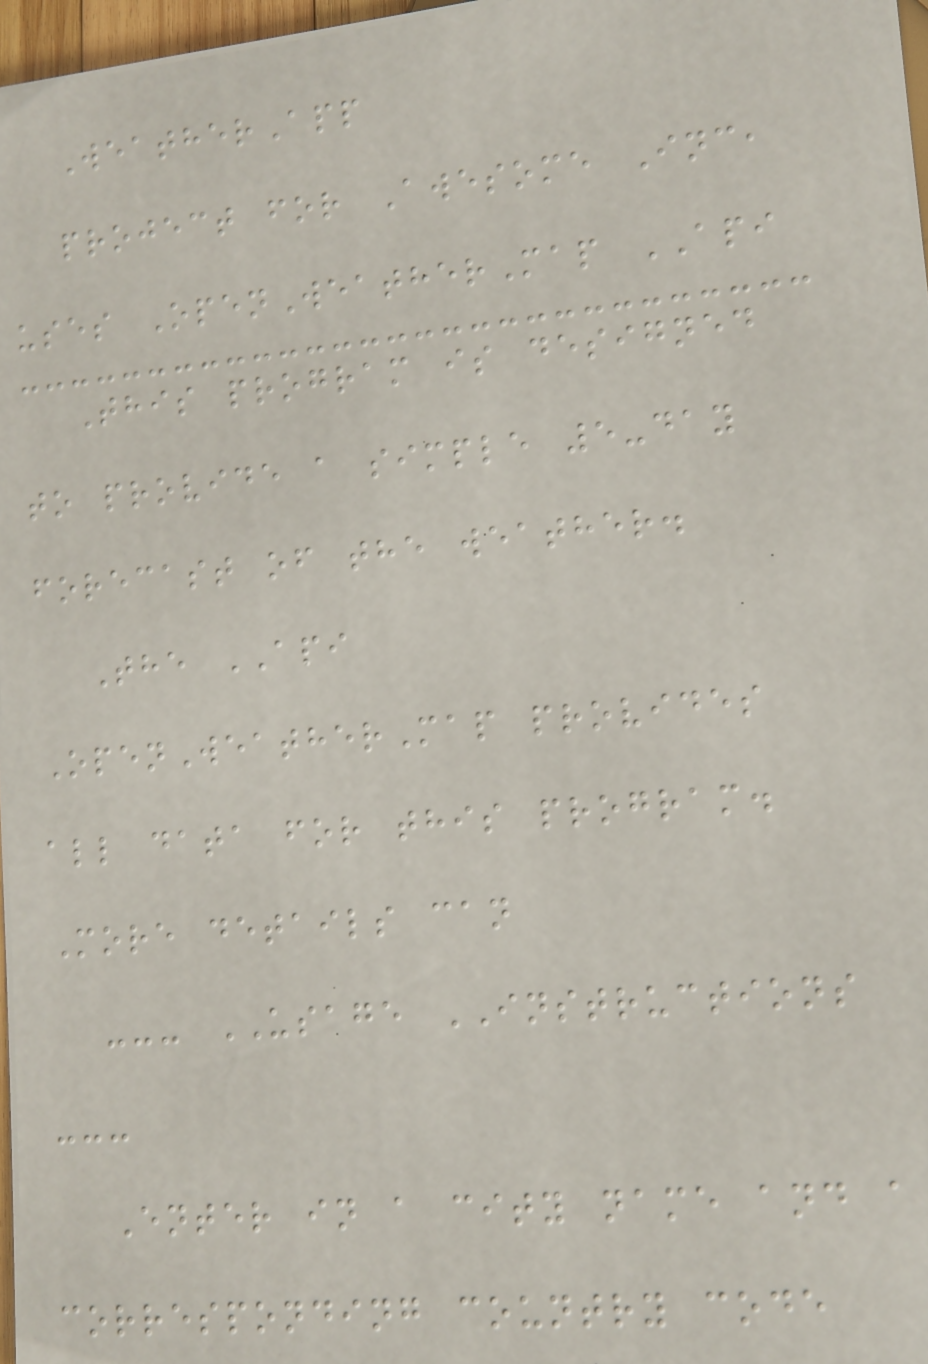WeatherApp
project for Awesome Inc,
uses OpenWeatherMap API
This program is designed
to provide a simple 5-day
forecast of the weather.
The API
OpenWeatherMap provides
all data for this program.
More details can
--- USAGE INSTRUCTIONS
---
Enter in a city name and a
corresponding country code
